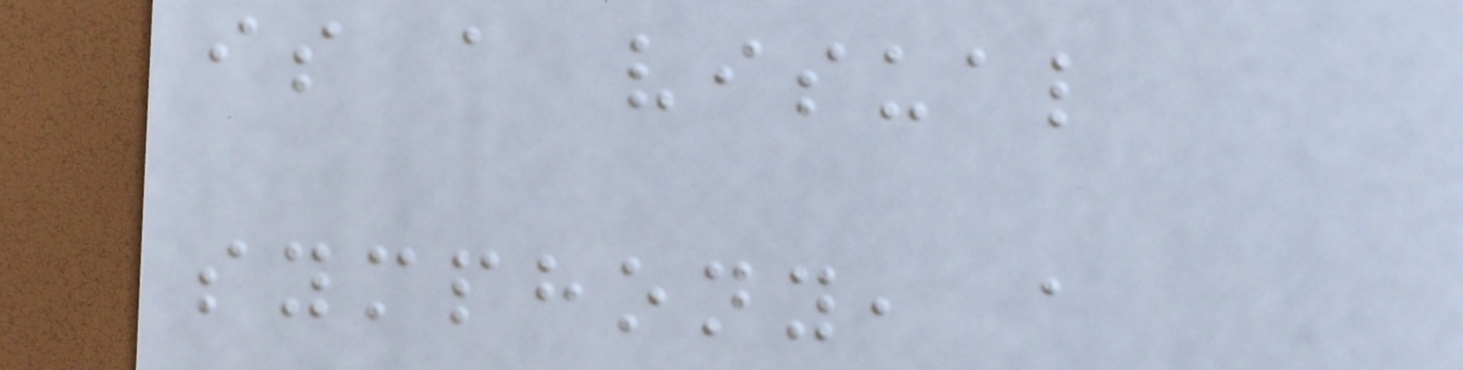is a visual
symphony, a
